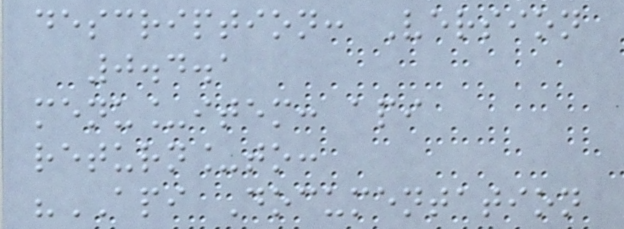description: Version
0.4.1
menu_item: api
return_to:
"API Documentation
